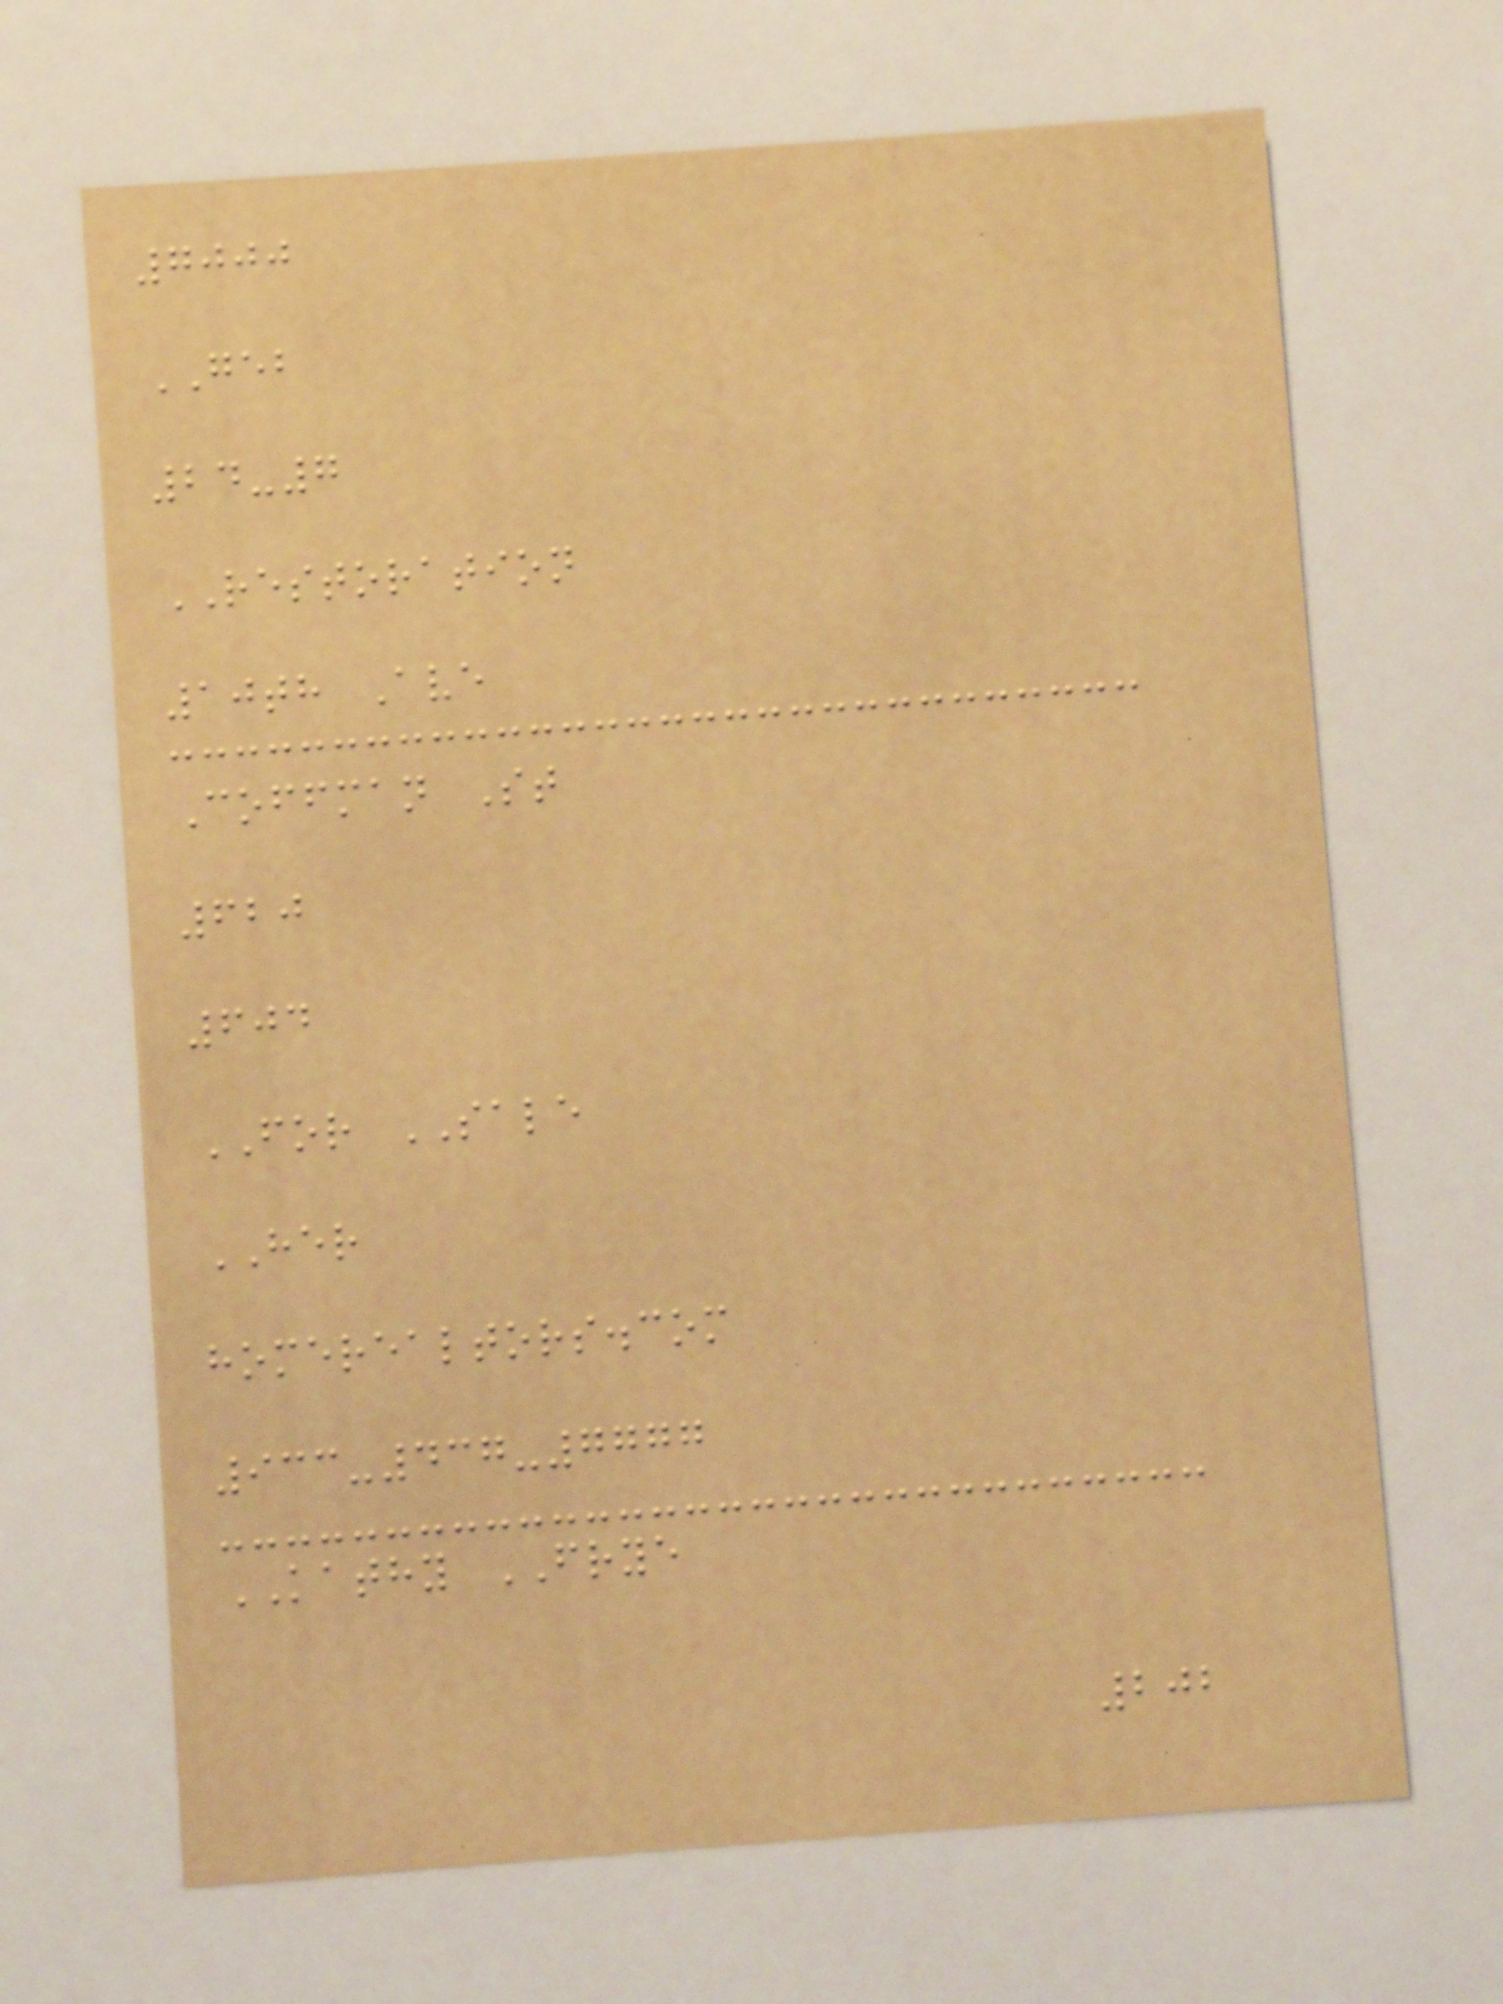7000
GEB
24-7
RESTORATION
10th Ave
Coffman St
620
604
FOR SALE
HER
homerealtors.com
933-437-7777
KATHY FRYE
202
